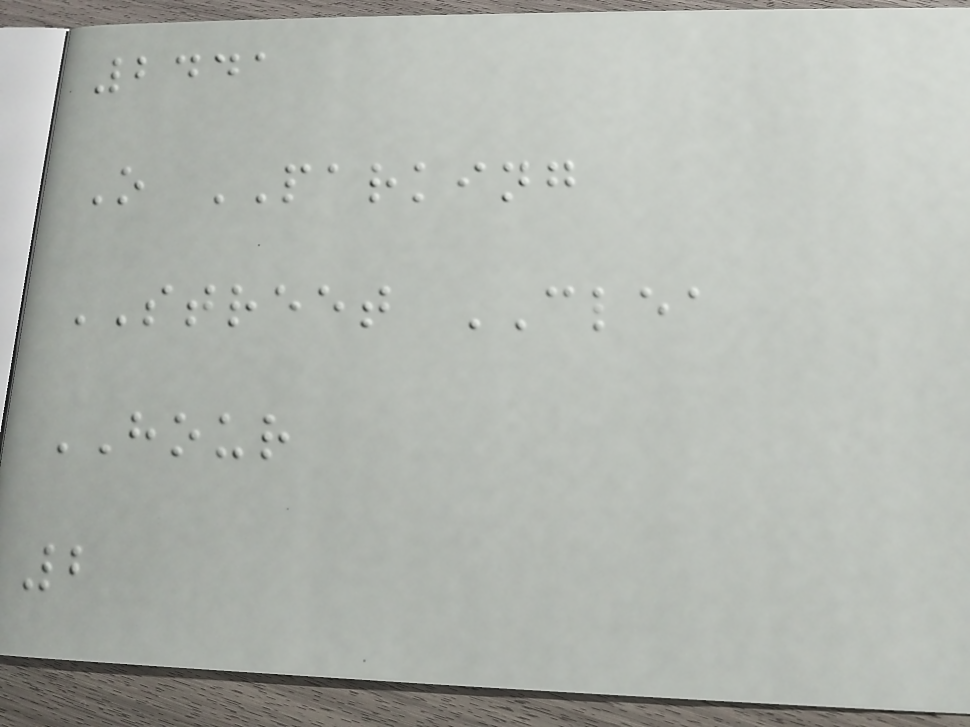2441
O PARKING
STREET CLEA
HOUR
2
